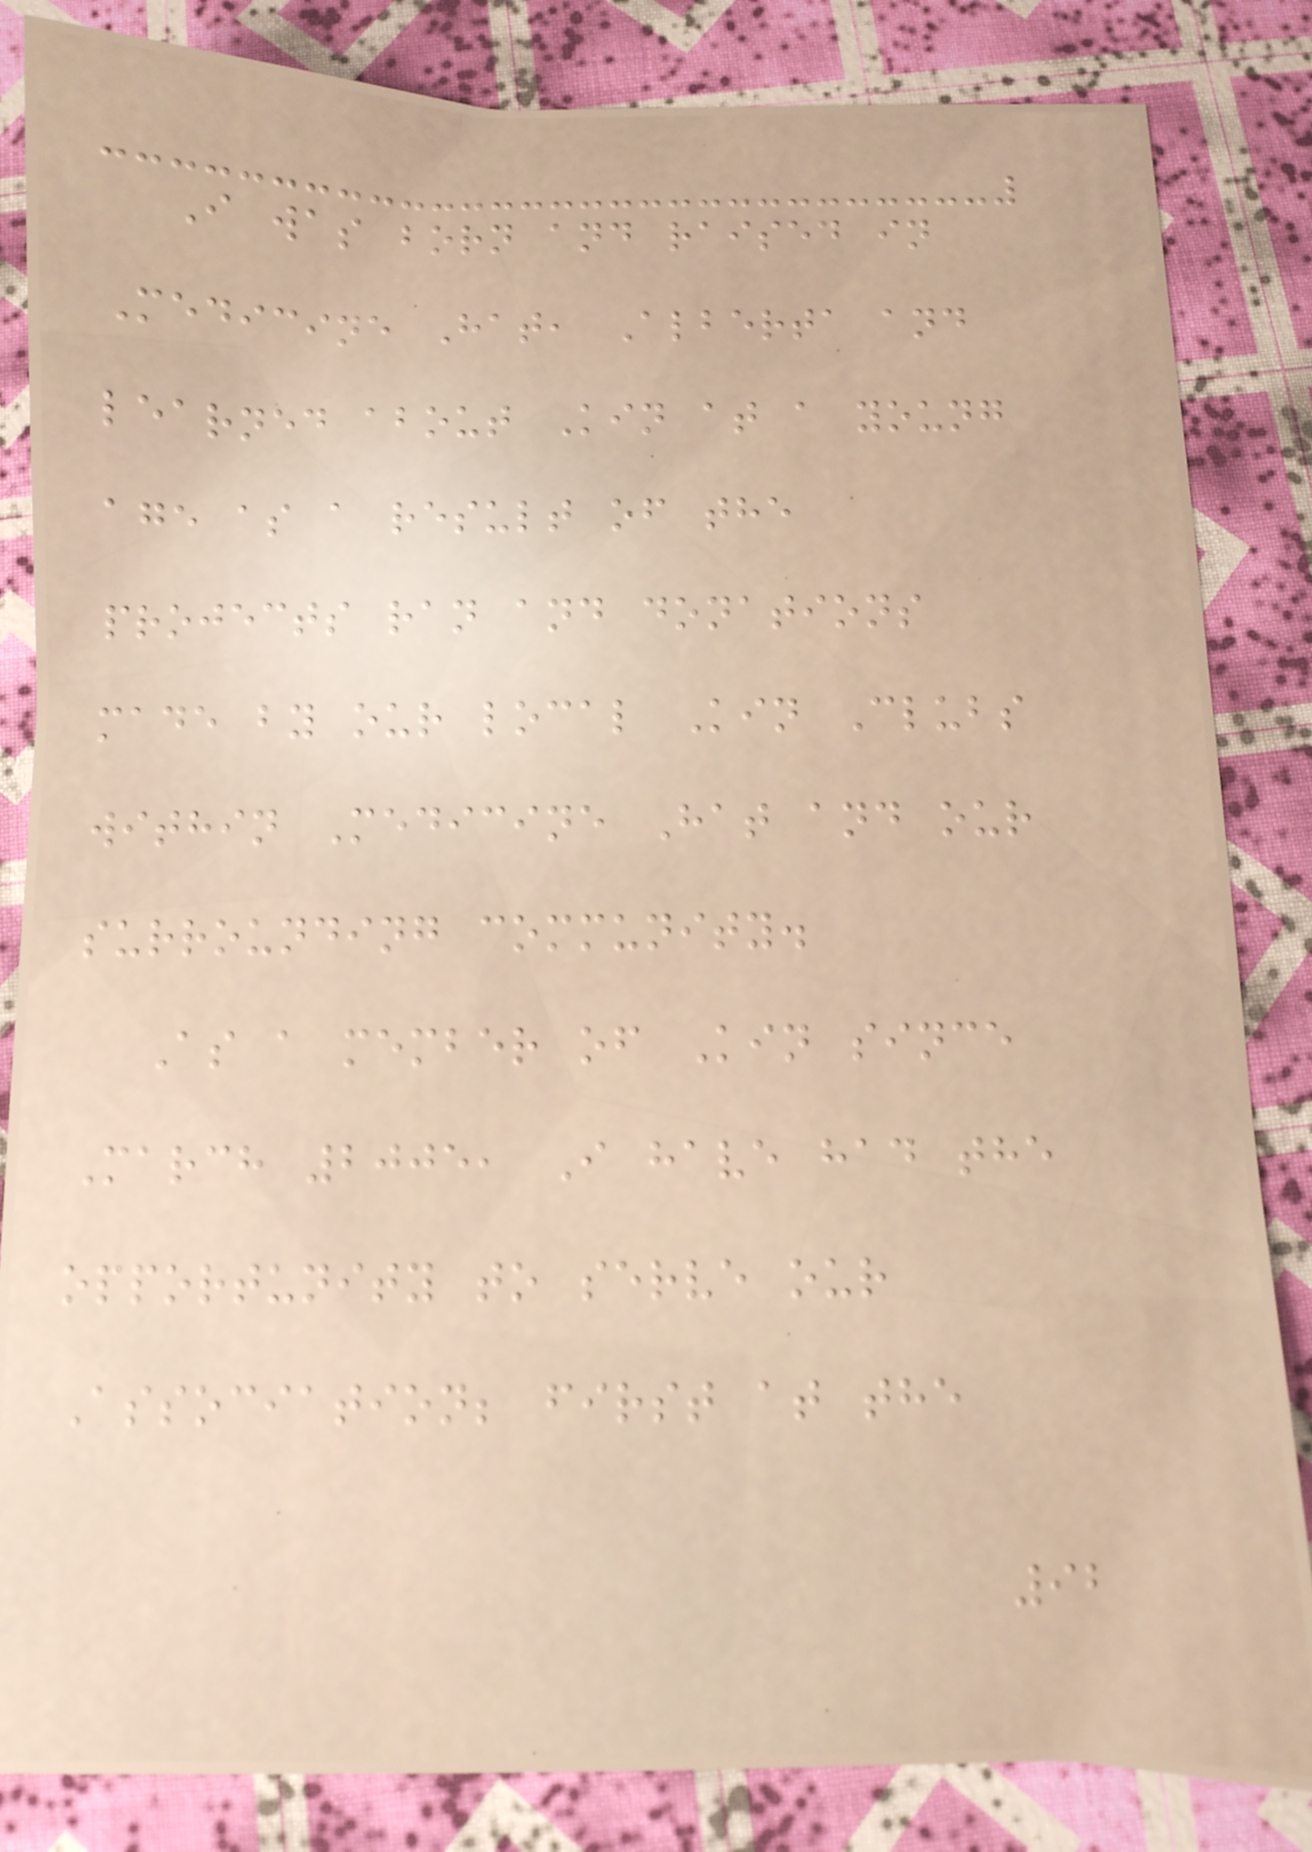I was born and raised in
Medicine Hat, Alberta and
learned about Kin at a young
age as a result of the
projects ran and donations
made by our local Kin Clubs
within Medicine Hat and our
surrounding community.
As a member of Kin since
March 2005, I have had the
opportunity to serve our
Association; first at the
92
